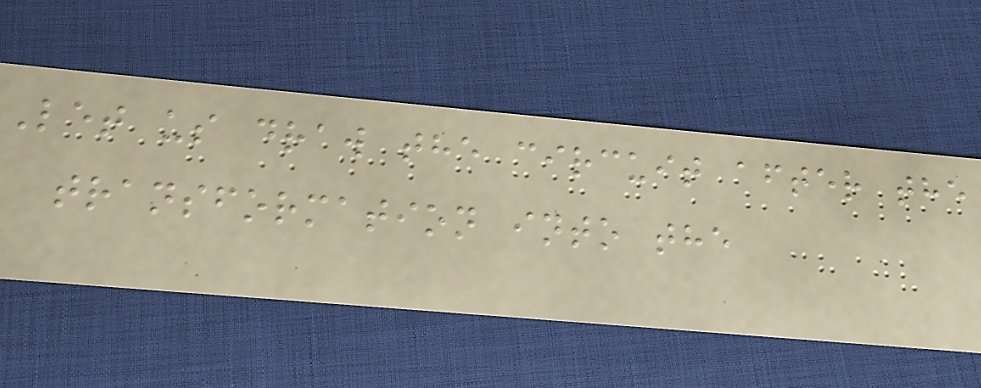Let us draw the circuit after the
transformation into the
